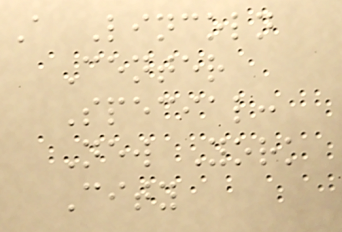A Lincoln
Center
Special:
New York
City
